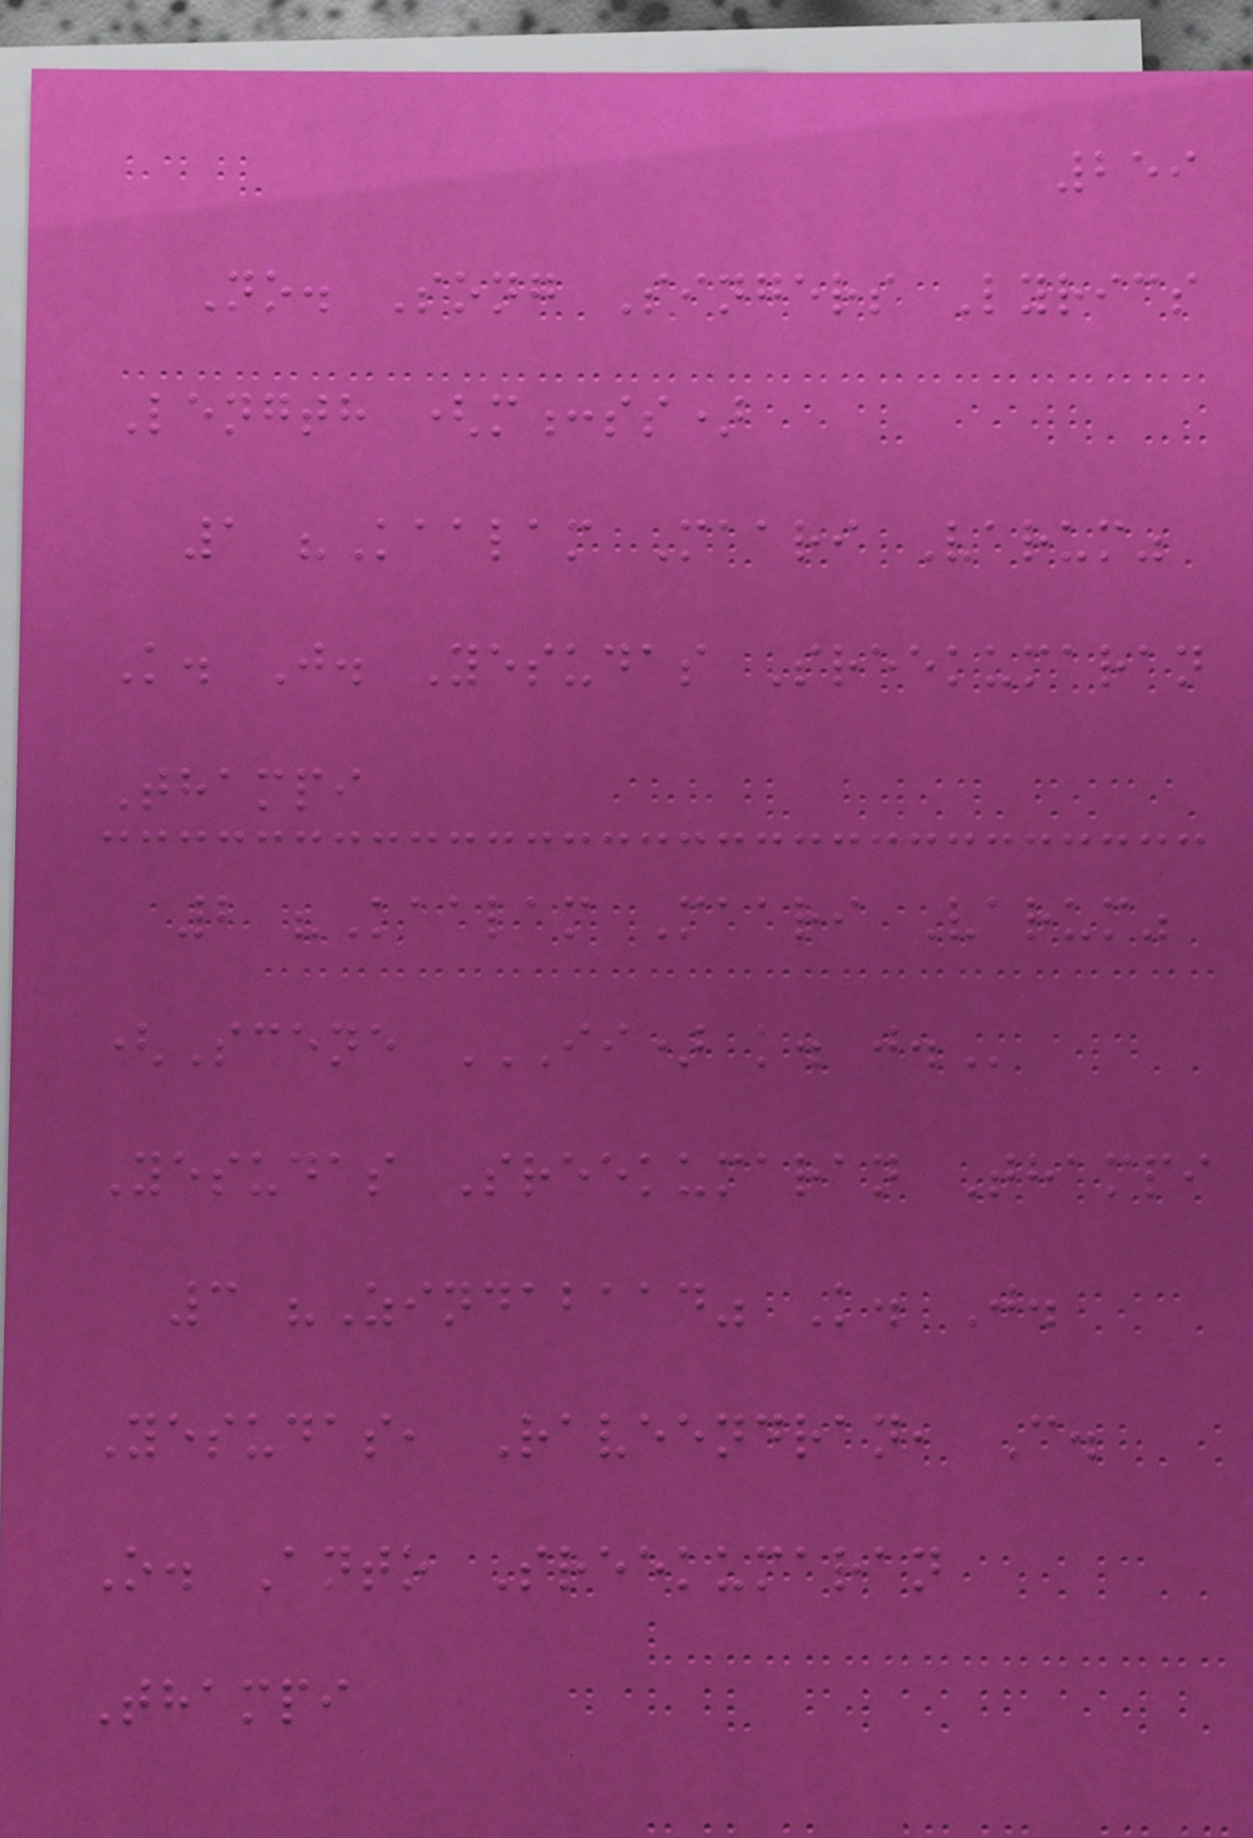259
No. Song Singers Lyrics
Length (m:ss)
1 "Kaalam Maari Varum"
K. J. Yesudas Sreekumaran
Thampi
2 "Kaalam Maari Varum"
(Scene II) K. J.
Yesudas Sreekumaran Thampi
3 "Zindabaad" K. J.
Yesudas, Raveendran, C.
O. Anto Sreekumaran
Thampi
